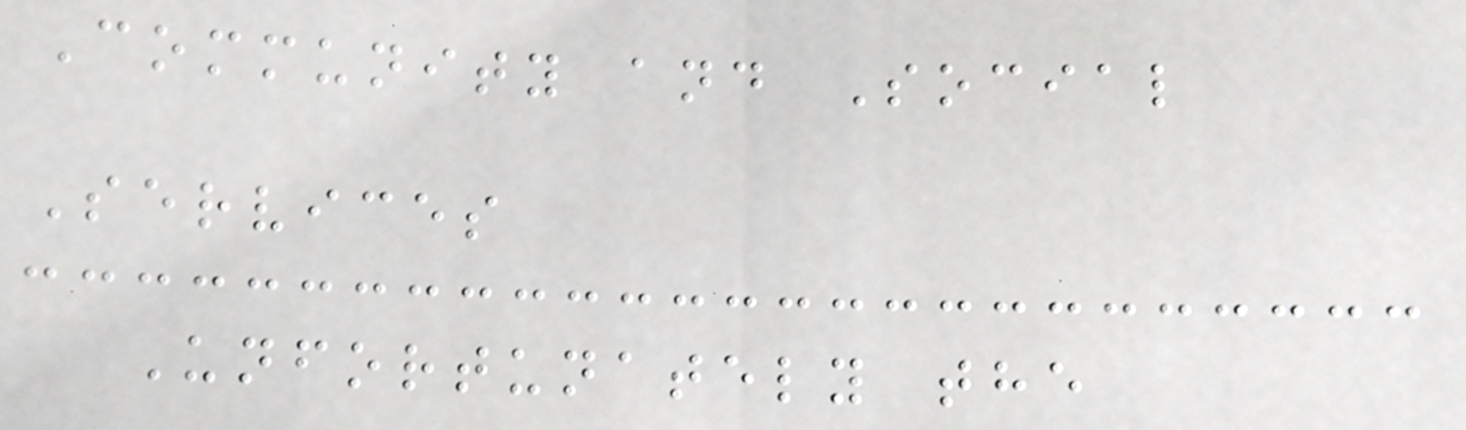Community and Social
Services
Unfortunately the
